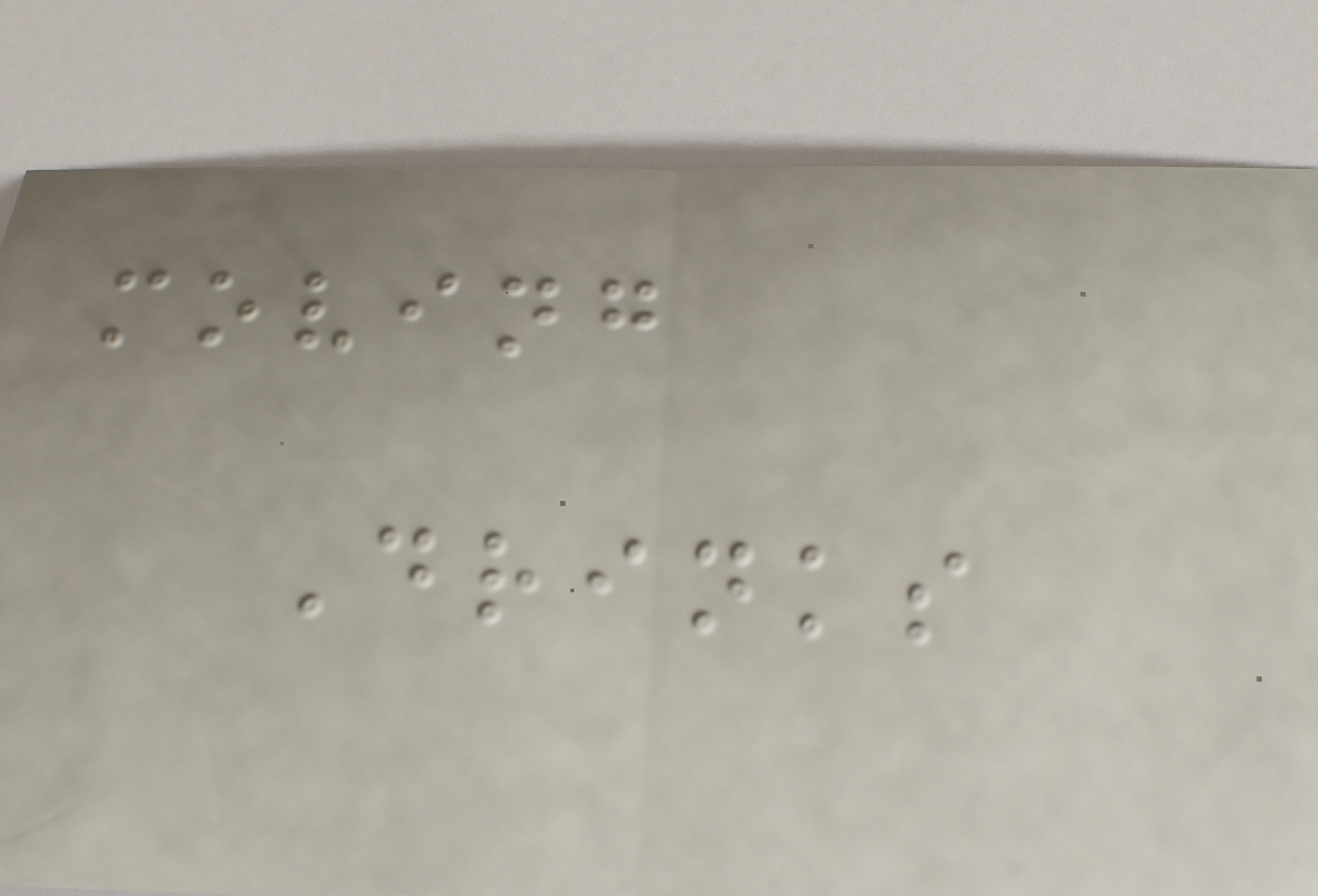moving
Drinks
